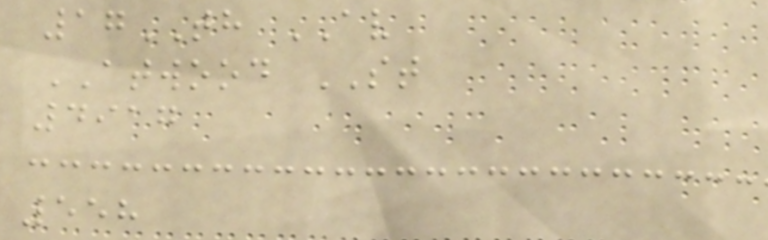17TH AV
ATWOOD ST
4917
558
